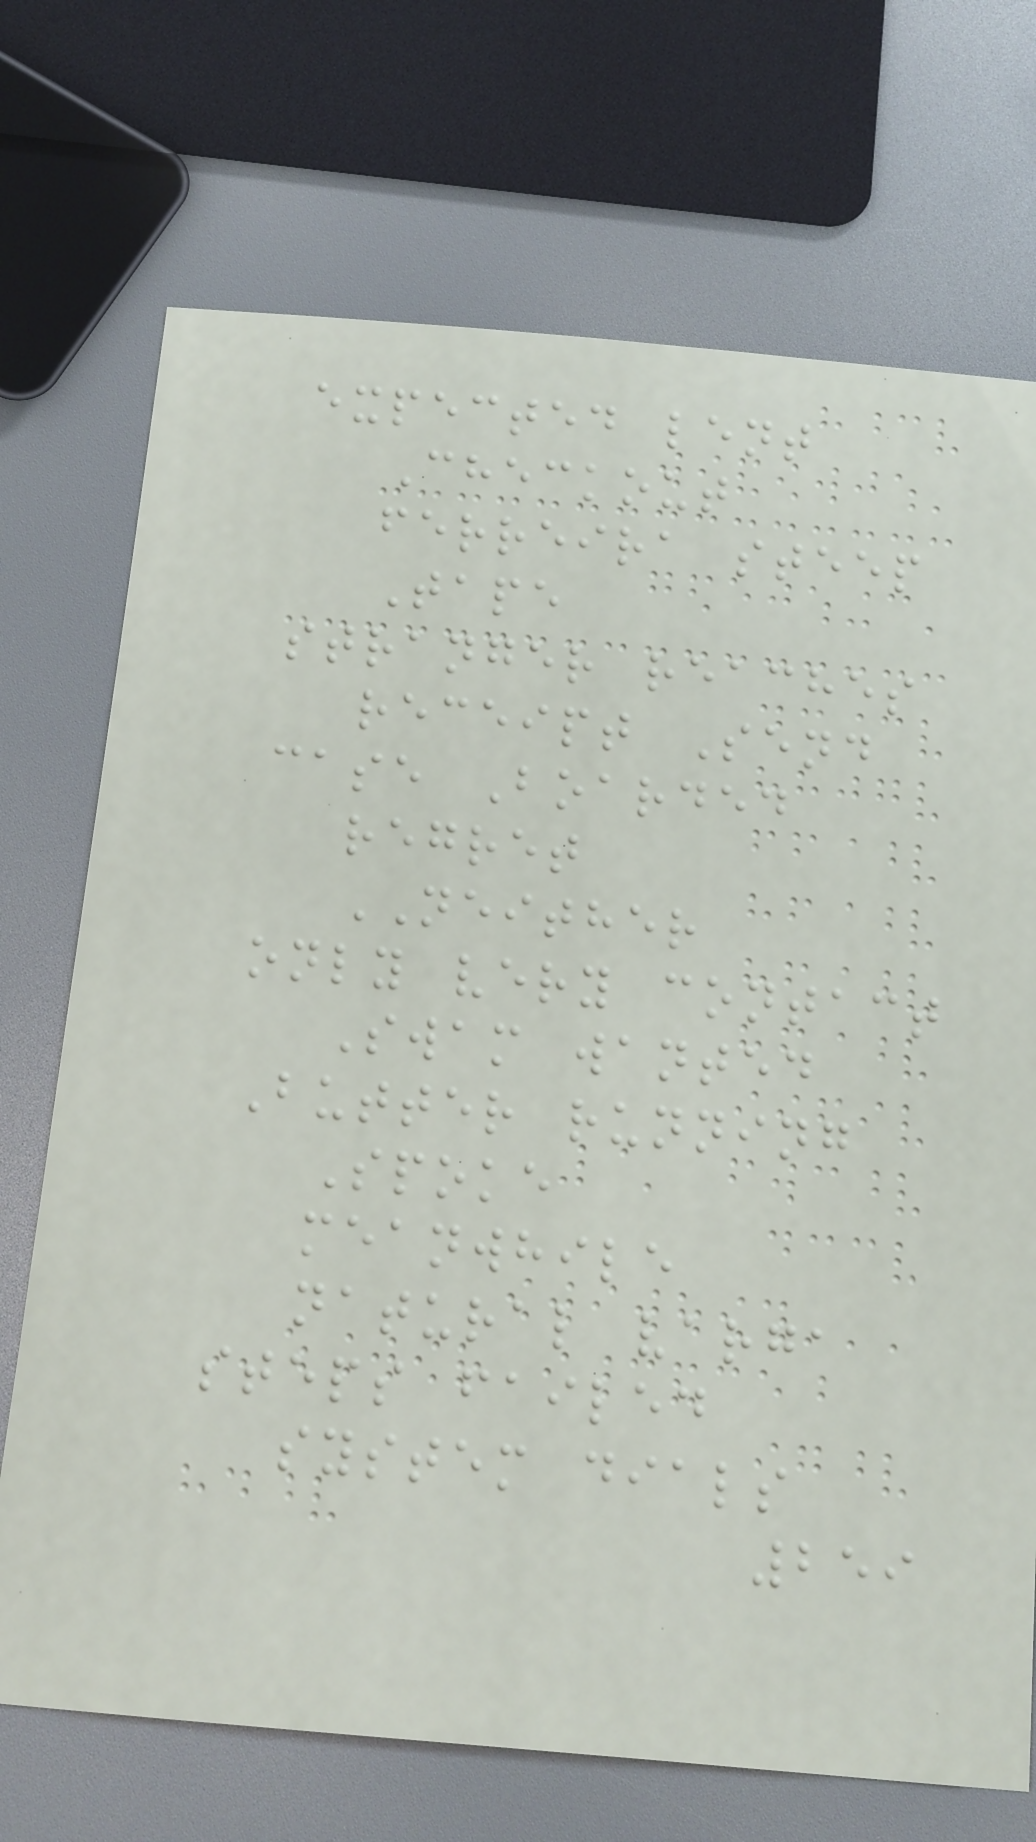expected lent
Checkout
ferreira steep
Tape
stranger reaches
receipt Send
case Boarded
regret
NEITHER
only very contact
Swam wanted
Butter running
Spoke
meanwhile
natural varga
steps failed
system dials
259
